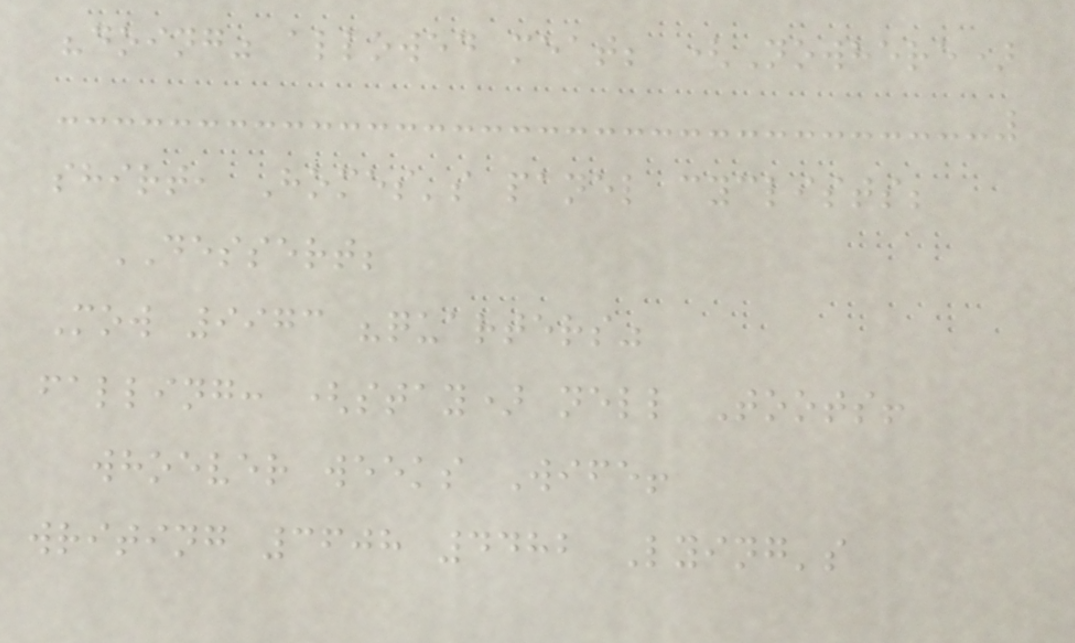"doing" allowed meat; (Nowhere)
shirt, Homes's panel cyclists;
DESSERT;
Mow 9973 "quarters"
falling: (stay) nell Toots!
whoever weeks Wife!
writing 3608 4482 Lying's
